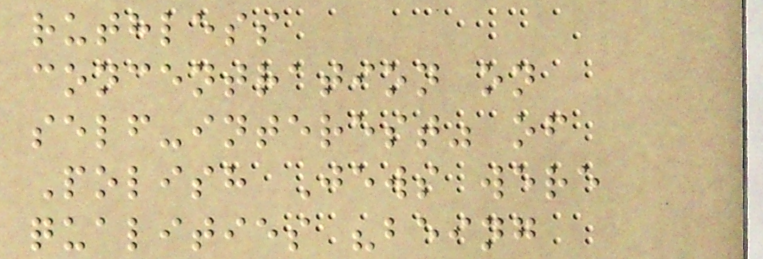ruthless
concentration on
self-interest" of
Polish Jews were
qualities "being
